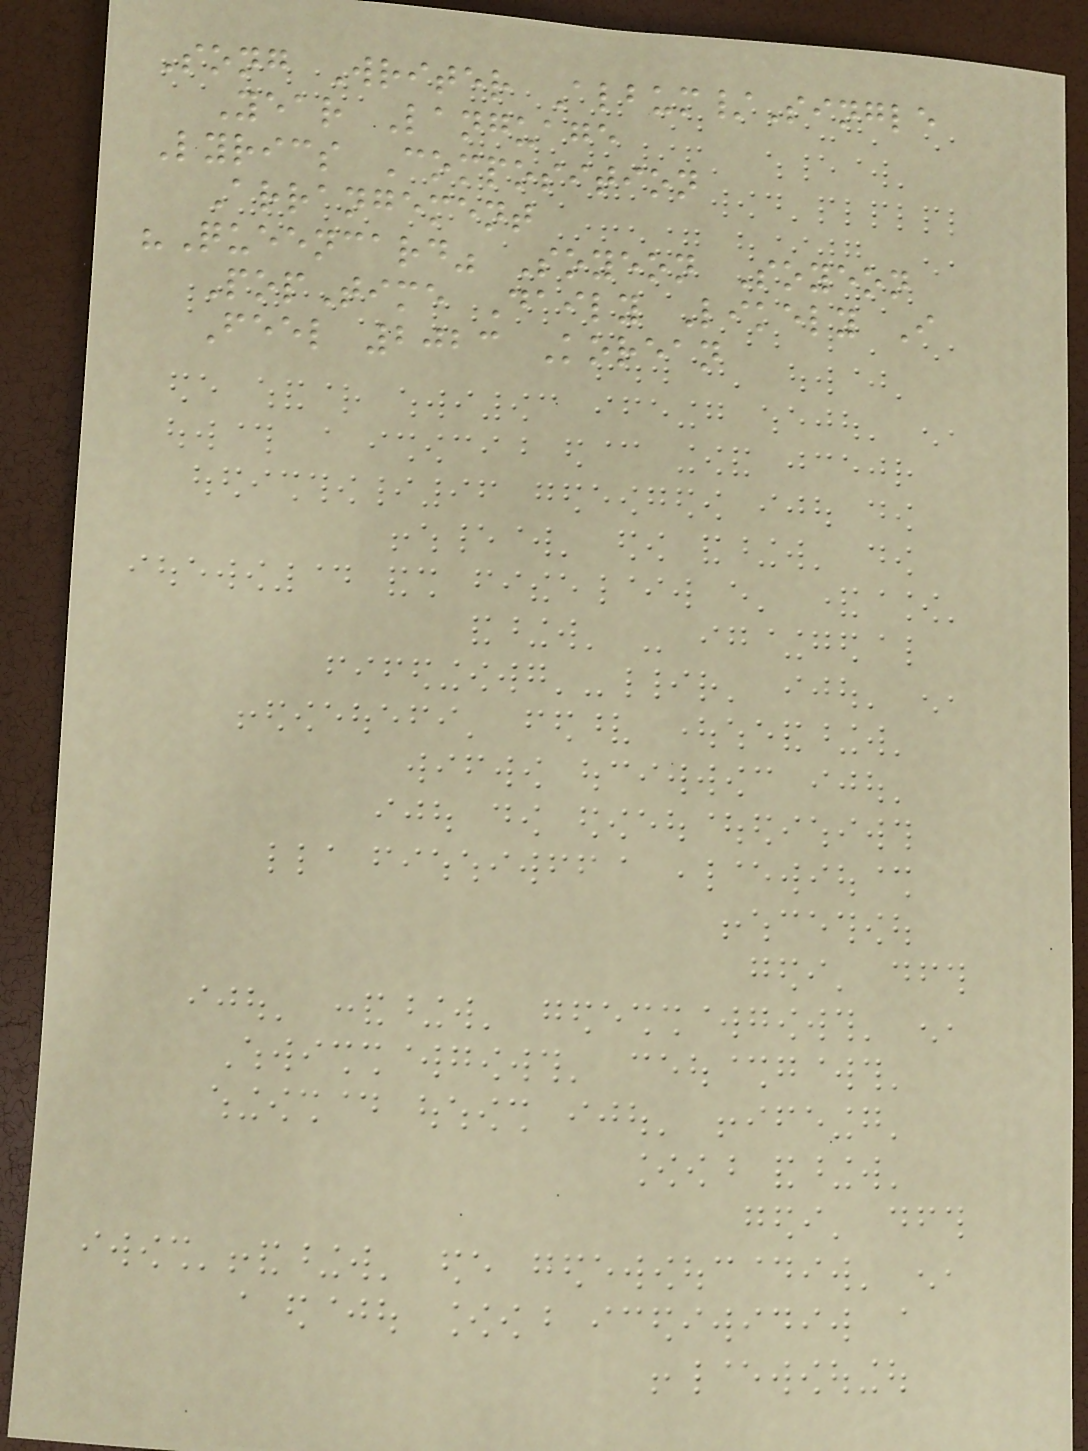Song Writer Album/Single
Year Language
Lyrics Composition
Arrangement
"Queencard" Soyeon Soyeon
PopTime Daily Likely I
Feel 2023 Korean
